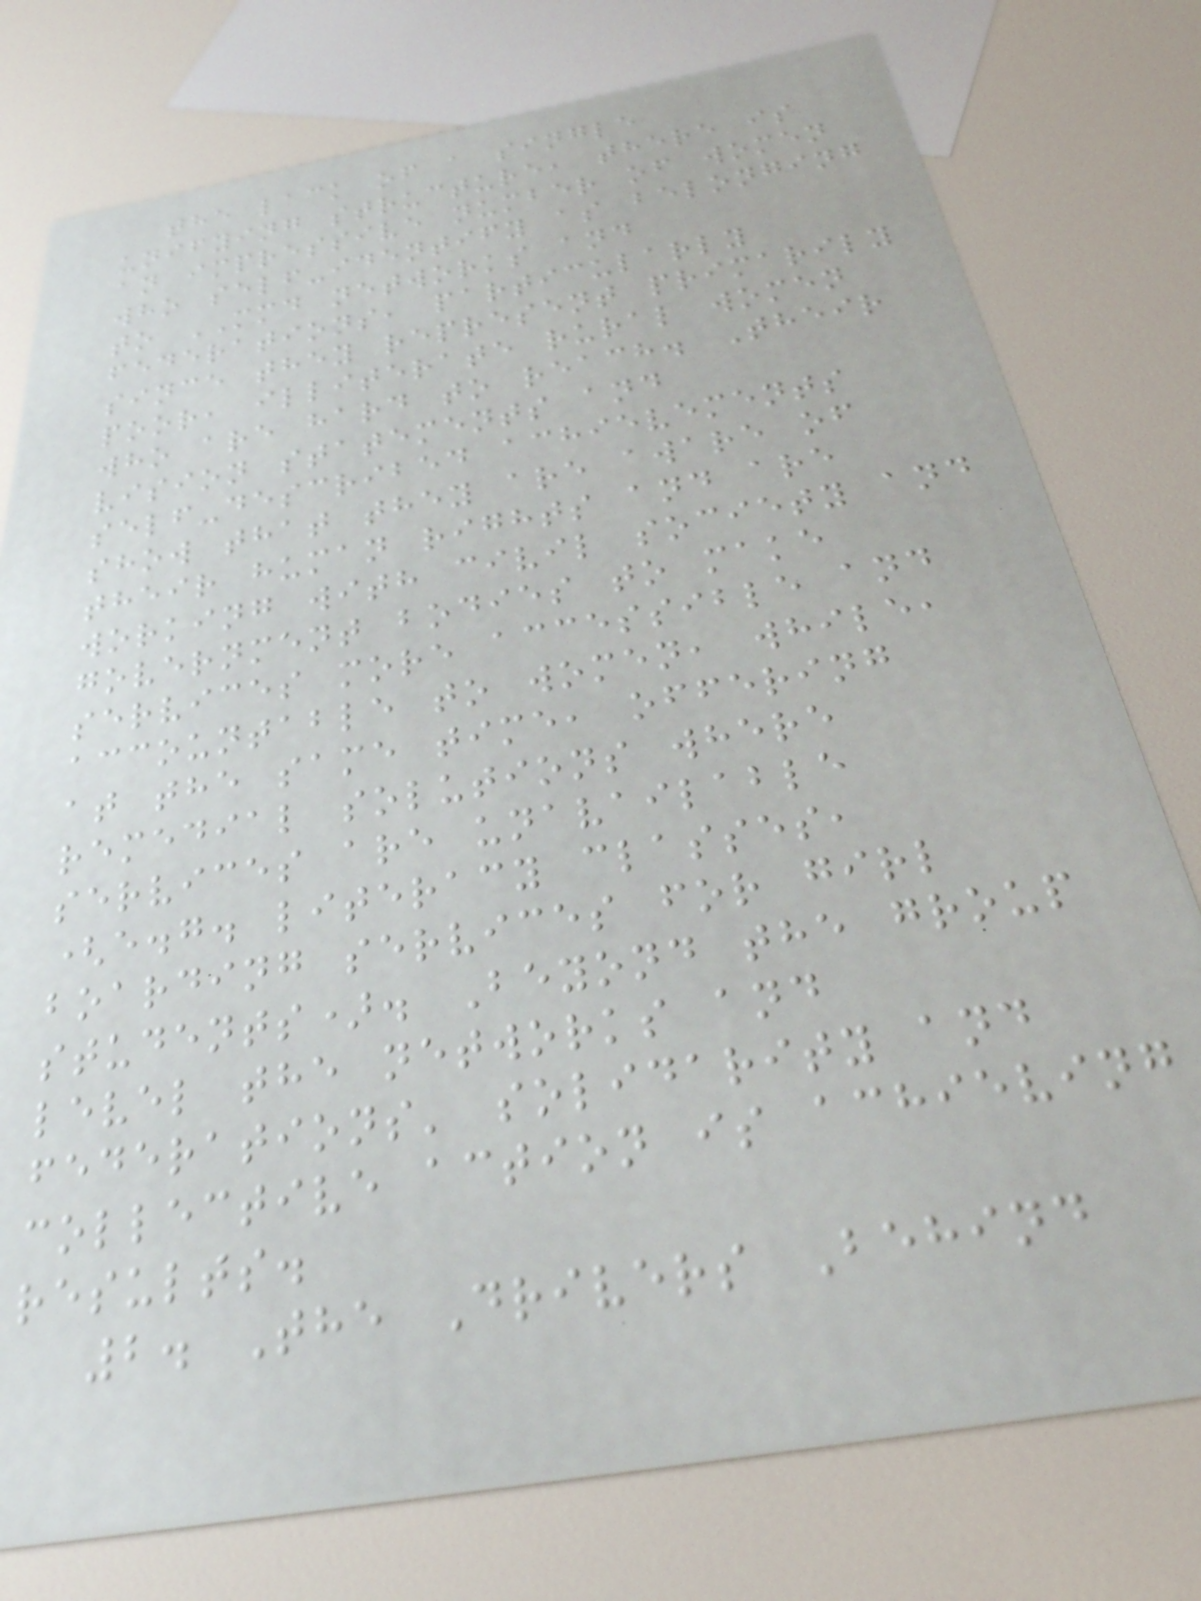the lack of a single
unifying structure, there is
an impressive number of women
who self-identify as belonging
to MMD networks and
federations, particularly
since they represent primarily
poor, illiterate rural women
who are hard to reach. Their
vision statements and
self-described achievements
show that they are aware of
their human rights and are
working with civil society and
government bodies to make
services more accessible and
accountable to women, while,
at the same time, offering
remedial solutions where
services are unavailable
(e.g. literacy classes,
boarding services for girl
students). Beyond the group
level the networks and
federations' solidarity and
collective action is achieving
results.
2. The Drivers Behind
